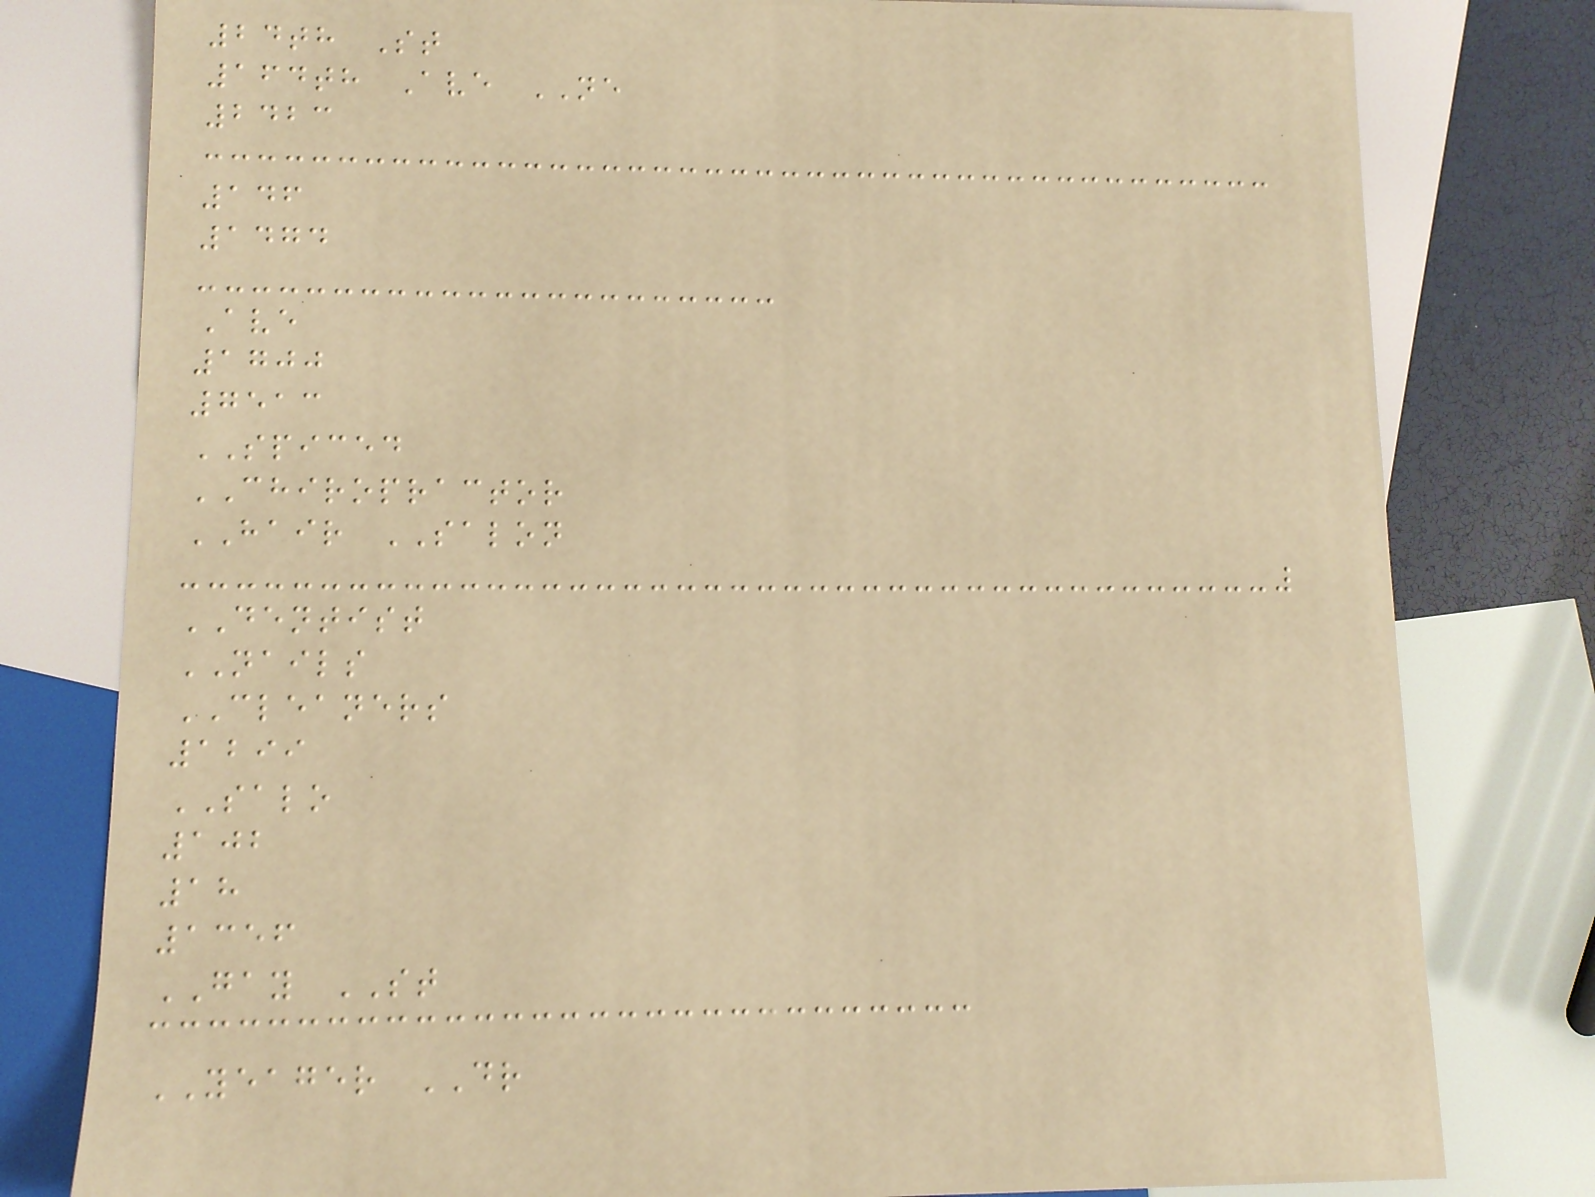24th St
164th Ave NE
2423
146
1474
Ave
1700
7513
SPICED
CHIROPRACTOR
HAIR SALON
DENTIST
NAILS
CLEANERS
1299
SALO
102
18
1356
GAY ST
YEAGER DR
